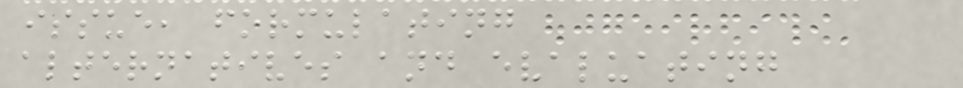issue, formulating
alternatives and evaluating
